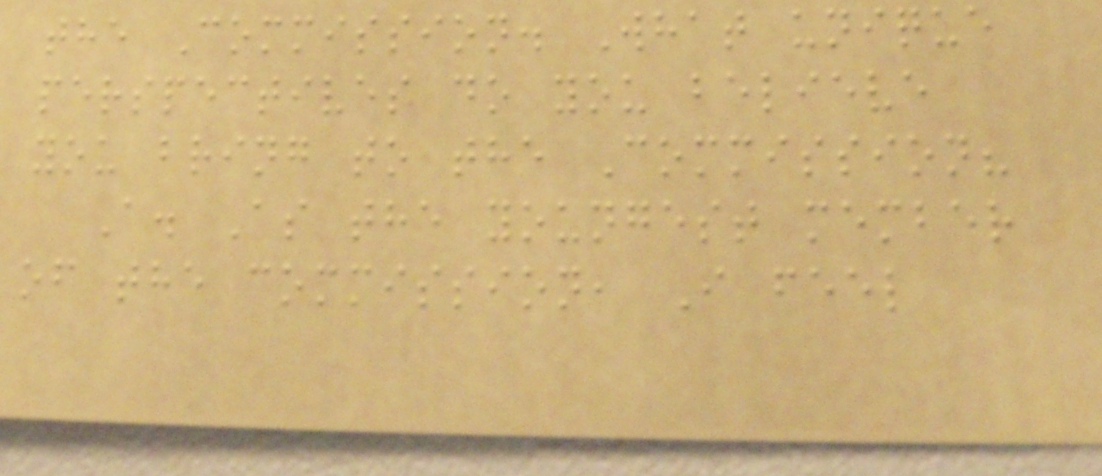the Commission. What unique
perspectives do you believe
you bring to the Commission?
A. As the youngest member
of the commission, I feel
